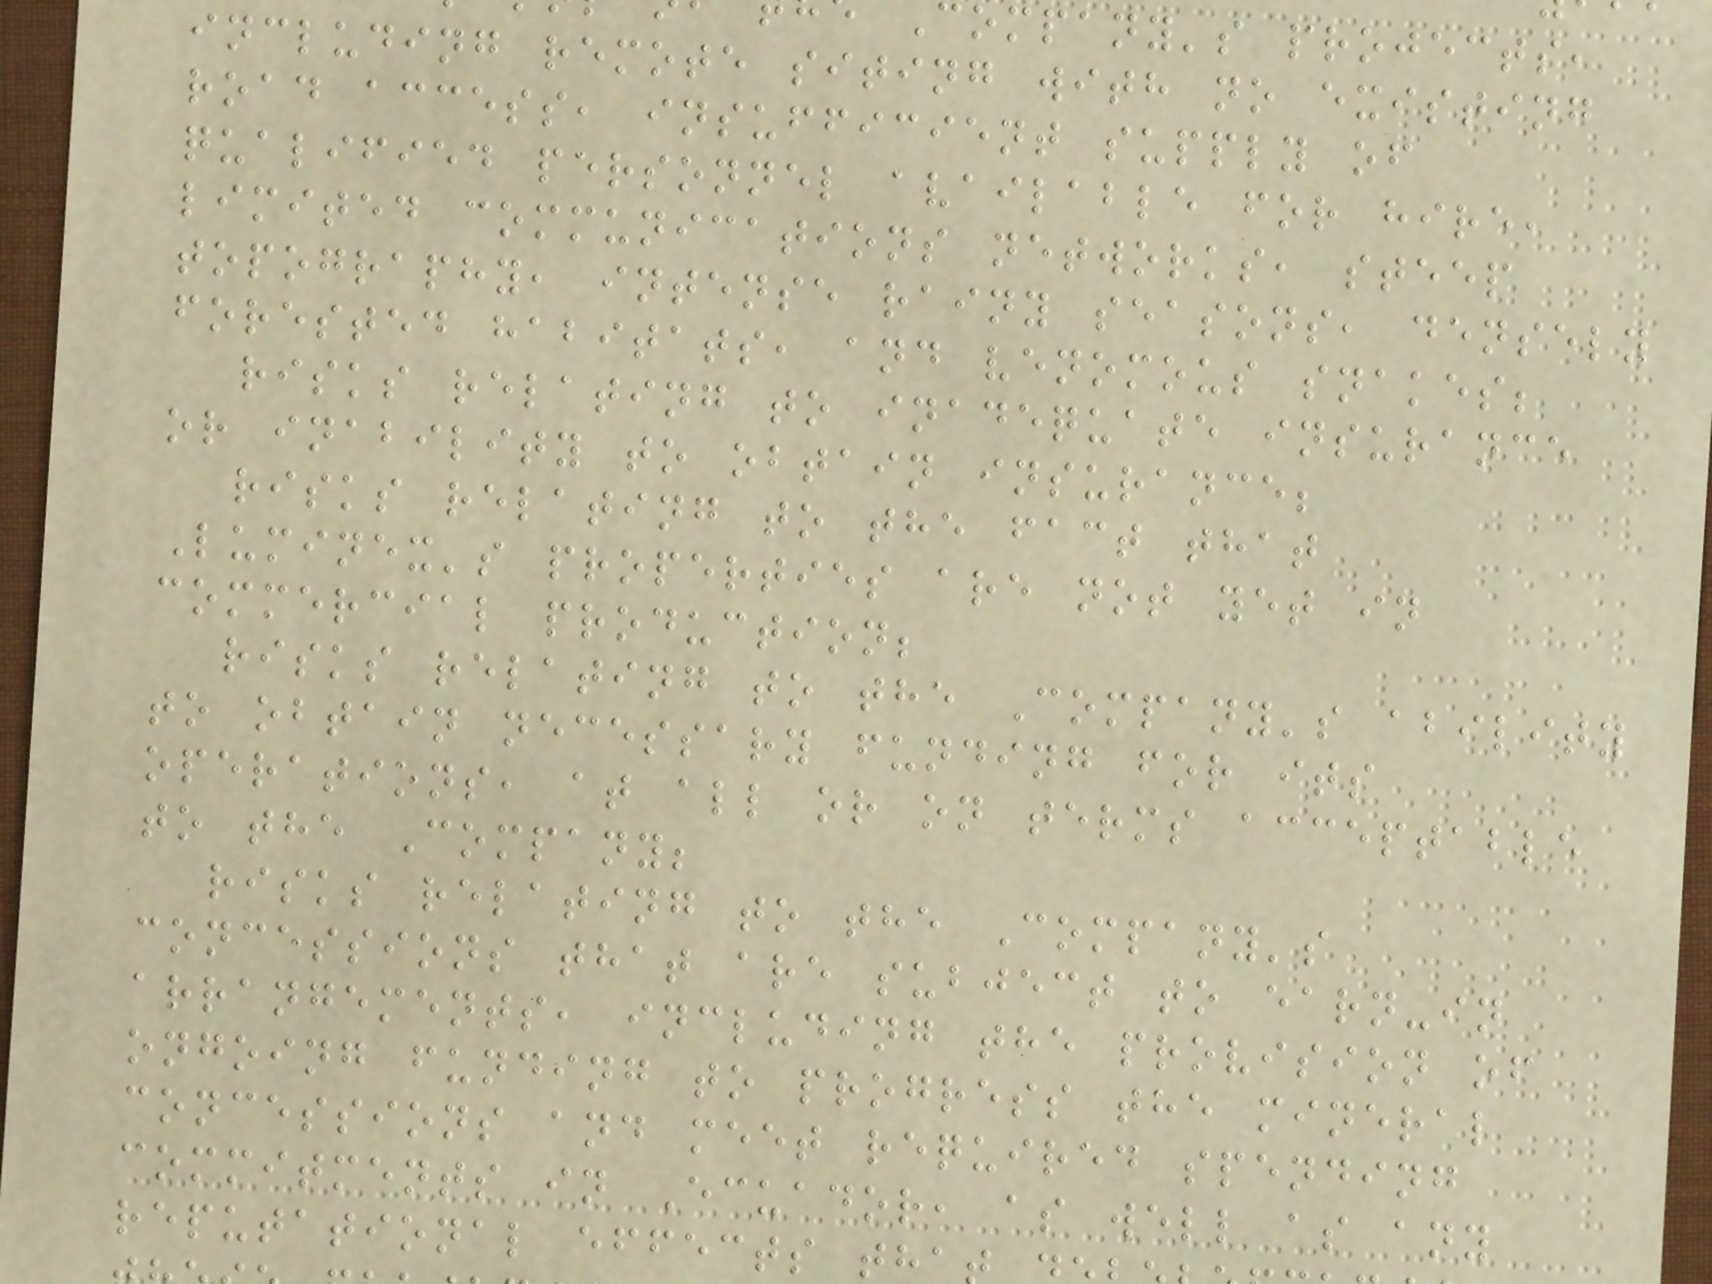company's projects,
including remote siting with no existing
road access, insufficient supply of
qualified personnel available for hire,
limited communications networks, steep
topography, intense rainy seasons, densely
forested habitats, and venomous snakes;
risks relating to inadequate insurance
or inability to obtain insurance;
risks relating to the fact that
Luminex's properties are not yet in
commercial production;
risks relating to the Company's ability
to obtain necessary funding for its
operations, at all or on terms acceptable
to the Company;
risks relating to the Company's
concessions that are subject to earn-in
arrangements, including the provision of
ongoing funding to progress the mineral
concessions and meet required spending
commitments in Ecuador, as well as any
reputational effects th
